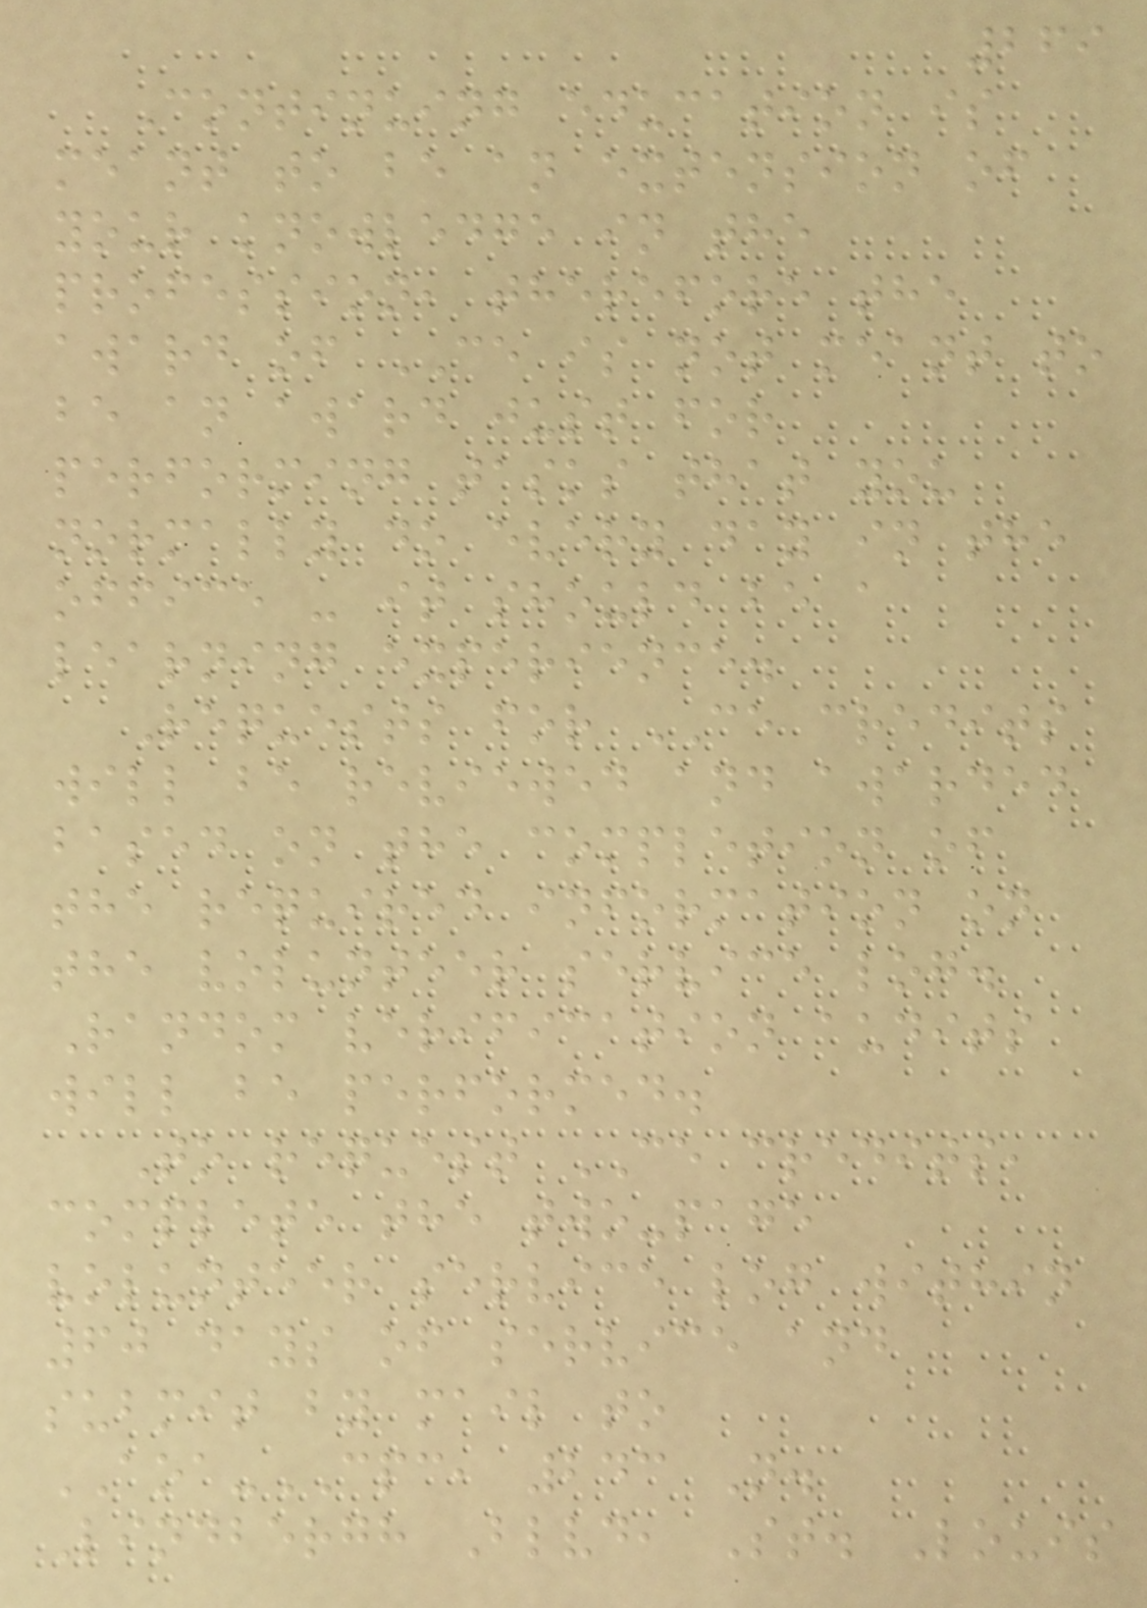269
Continuing education is
meant to be an extension of
your knowledge in the
profession, therefore the
award of CE is not meant to
be an award just for
performing tasks that you
normally do every day in the
office - it should be a
learning experience.
Requests for CE credits
will be reviewed and awarded
based on the completion of
the required information on
the volunteer service log.
Random verification audits
will be performed.
To request CE credits,
complete the two-page
volunteer service log within
60 days of service and
submit by mail to
AOA-CPC, 243 N.
Lindbergh Blvd, St. Louis
